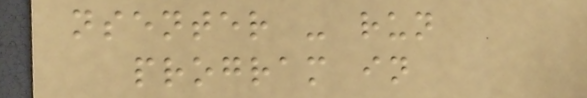nsenter - run
program in
